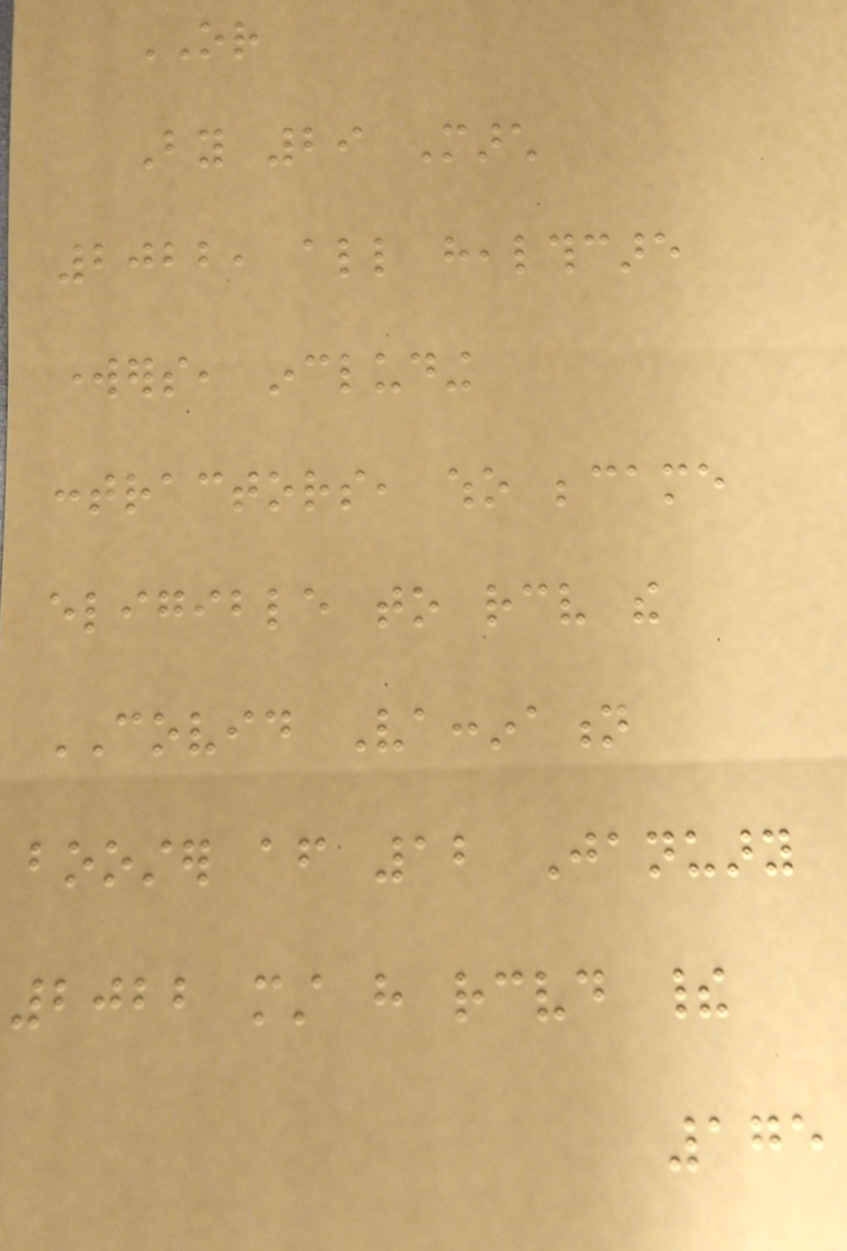OR
By 29 March
2022, all healthcare
workers, including
contractors, who became
eligible to receive the
COVID Vaccination
booster after 12 January
2022 must have received their
175
